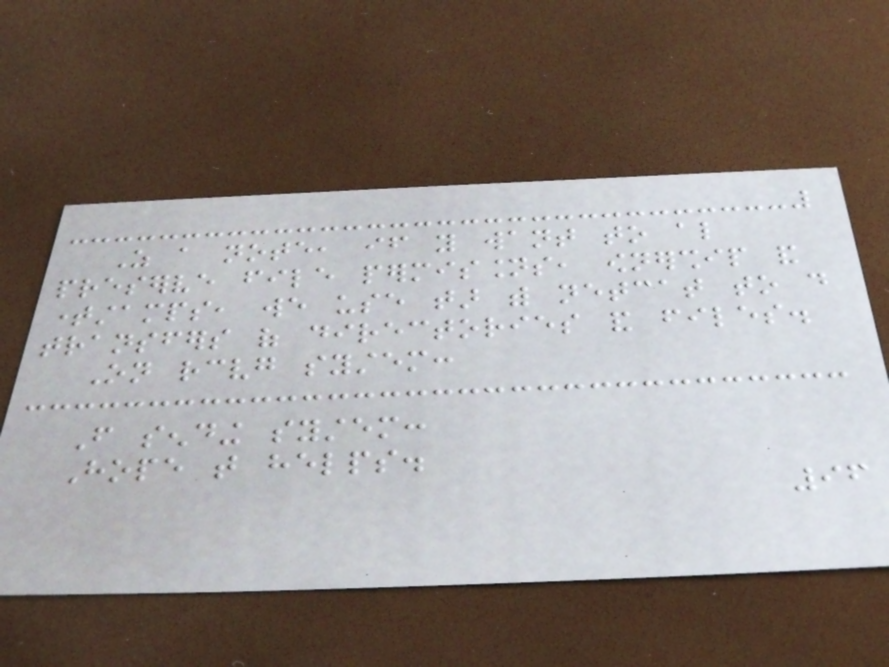As a note, if you want to also
preserve file permissions, ownership and
timestamps, we use tar with netcat to do
transfers of directories and files.
On receiving system:
From sending system:
Hope that helps.
96
